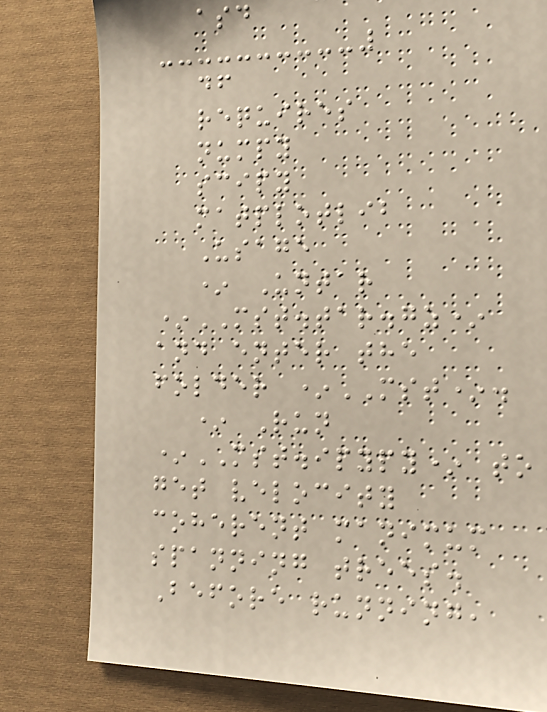asd
df
requires
numpy
scipy
matplotlib
Usage
* Untar
*MST.tar.gz*
and enter the
folder *MST*.
* Run
*MST.ipypy* to
get velocity
coherent manimum
spanning trees.
Before running,
